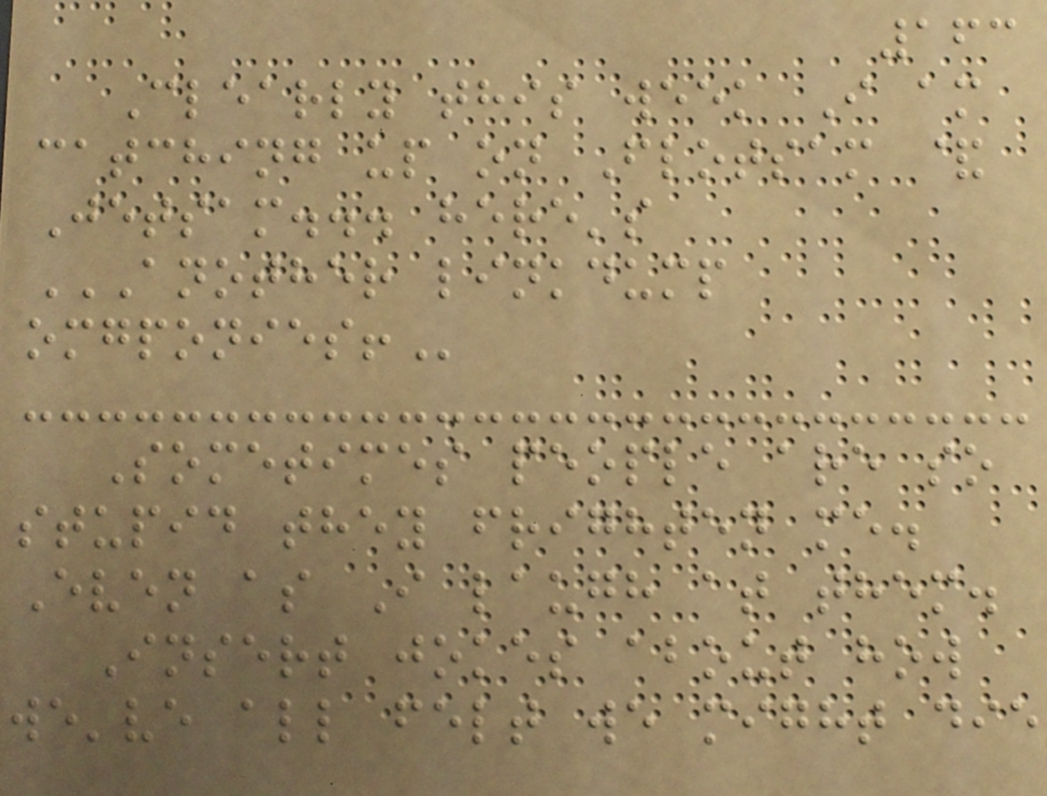163
Clearly this week I am
catching up on Flotsam &
Jetsam... here's
ANOTHER LINKDUMP
OMGPONIES!
Sometimes people are so
stupid they frighten me.
Even as I laugh at them.
Insert jokes about how
we've all felt we might die
